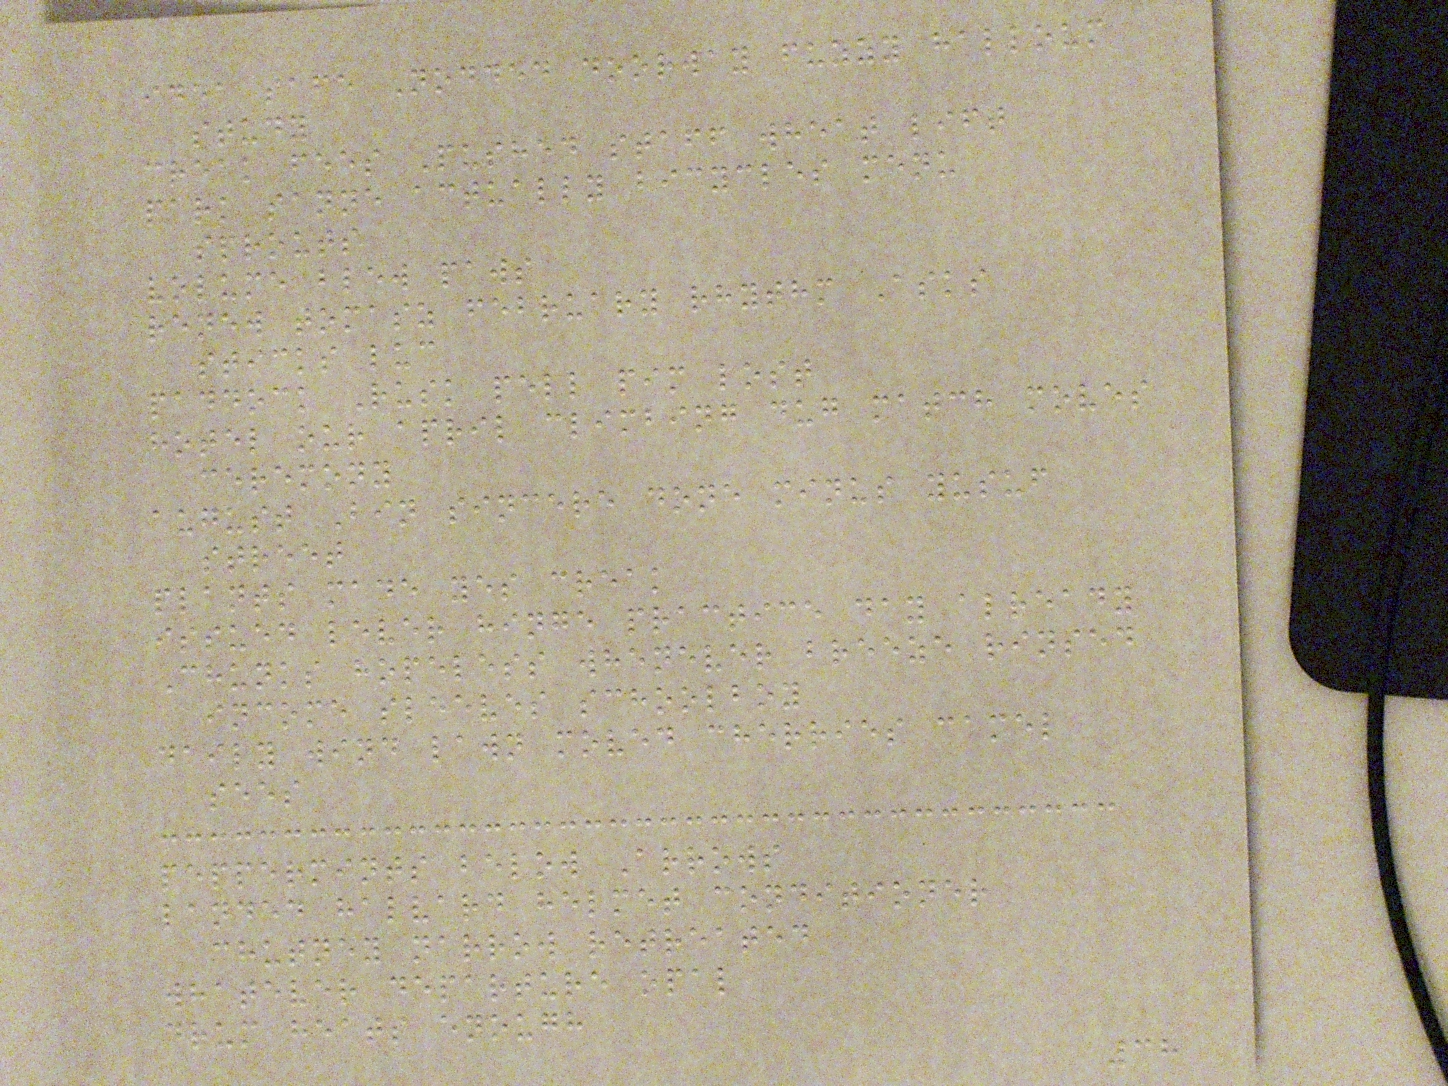idea safe Nodded doorway fuzzy halloum
study
creak fees Pushed staff wheat lift
park sanne actually bicycles menu
sprouts
volume blew paws
renew tomasz february rhythm Asks
sticks luc
paddock Rusk pell pim lost
hotel our april climbing dug match moves
ceremony
august Bin sincere done minus yusuf
street
plants made yes creak
issued lever hinge practice day already
Chunks hopeless whenever breeze rinsed
income sleeves schoolboy
daily wind lawn moved cherries camel
sees
peppermints below Arrows
landed halvard helmet conditioner
chutney narrow retreated
whatever departure opal
drum heats enough
38
